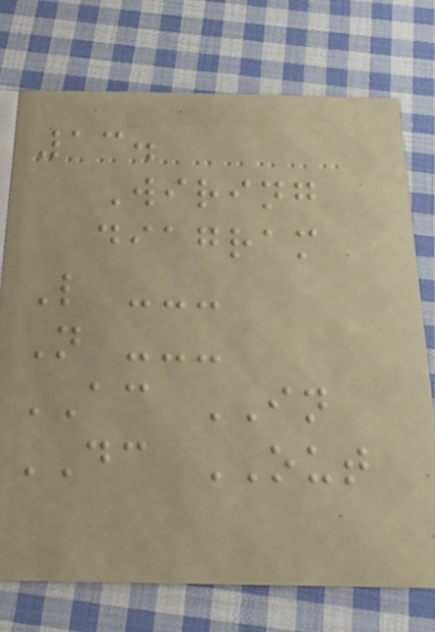13.
Wiring
diagram
L ---
N ---
AC IN
DC OUT
